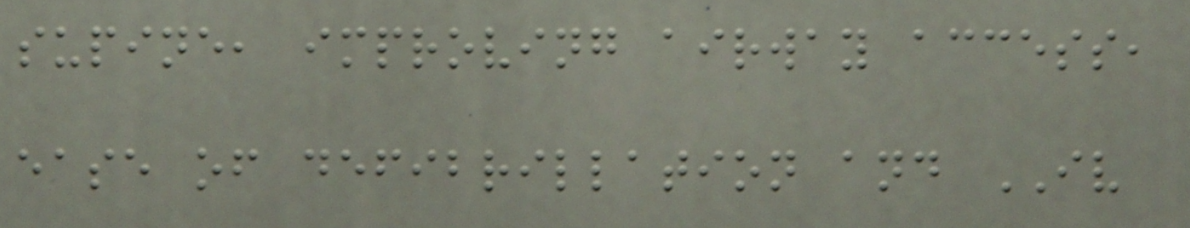supine, improving airway access,
ease of defibrillation and IV
